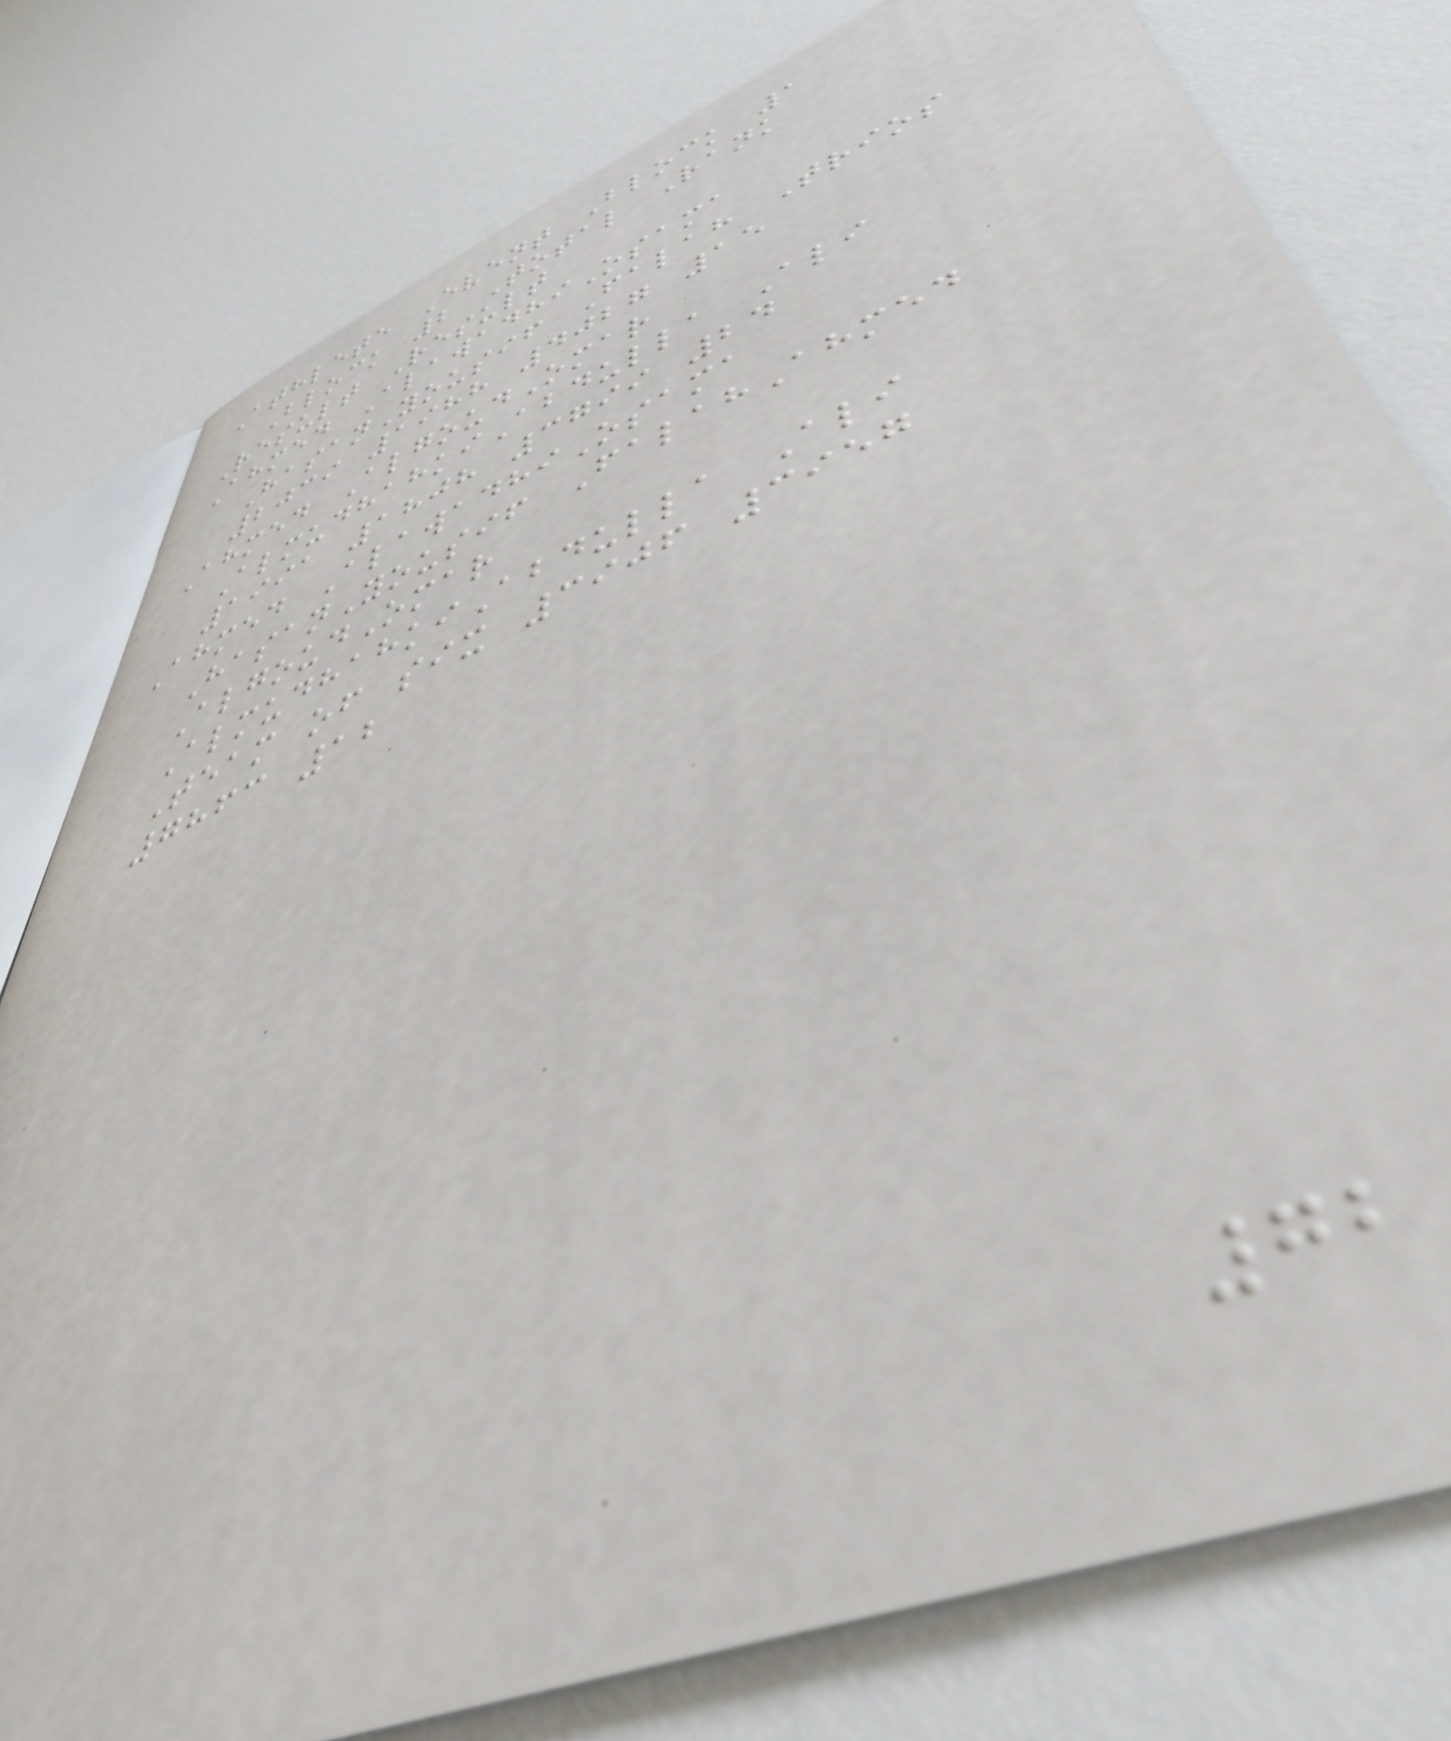Athlete Event Block 1
Block 2 Total Rank
Result Result
Ahmed AlawadhiOsama
HasanYousif Falah Trios
2039 1988 4027 15
Ahmed AlgoudOmar
AlmudhahkiAbdulla Ali
1991 1808 3799 24
Ahmed AlawadhiOsama
HasanYousif FalahAhmed
AlgoudOmar
AlmudhahkiAbdulla Ali
Team of six 3906 3957
7863 12
72
